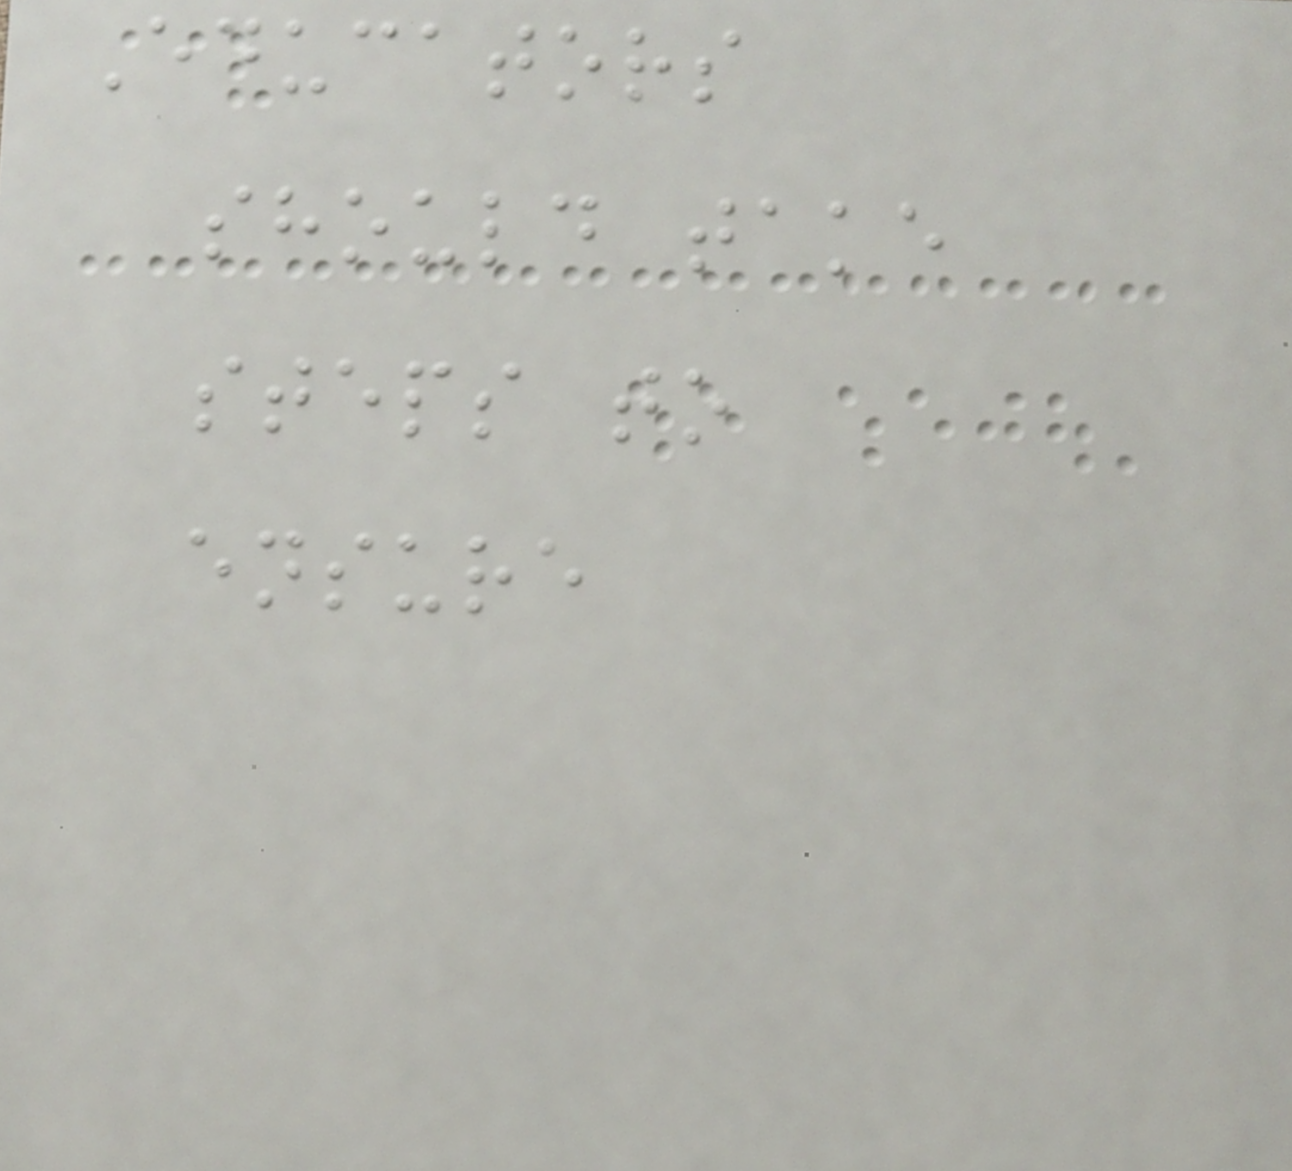Educators
should take
steps to
ensure
